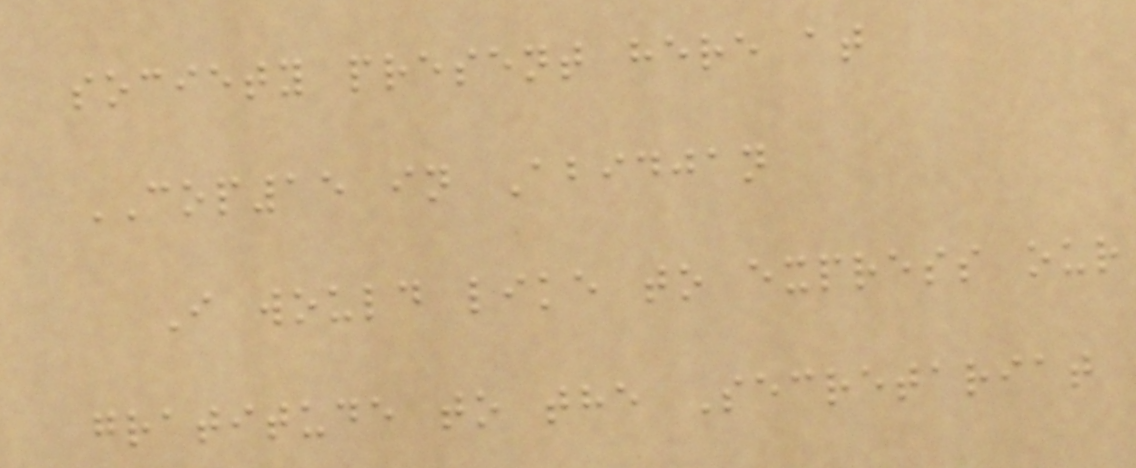society present here at
COP15 in Abidjan
I would like to express our
gratitude to the Secretariat
